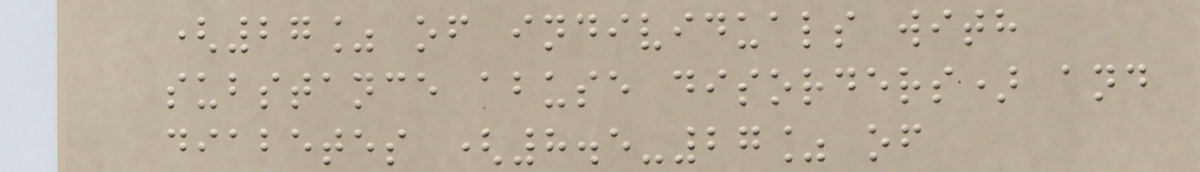(27% of individuals with
substance abuse disorders) and
diabetes (8.5-27% of
